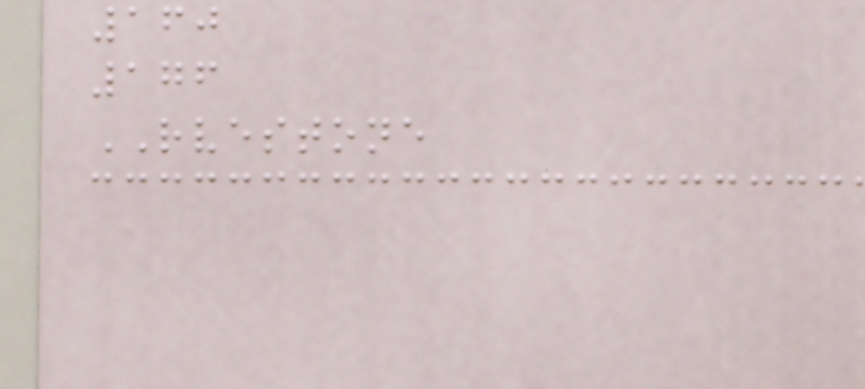160
176
RVESTONE
